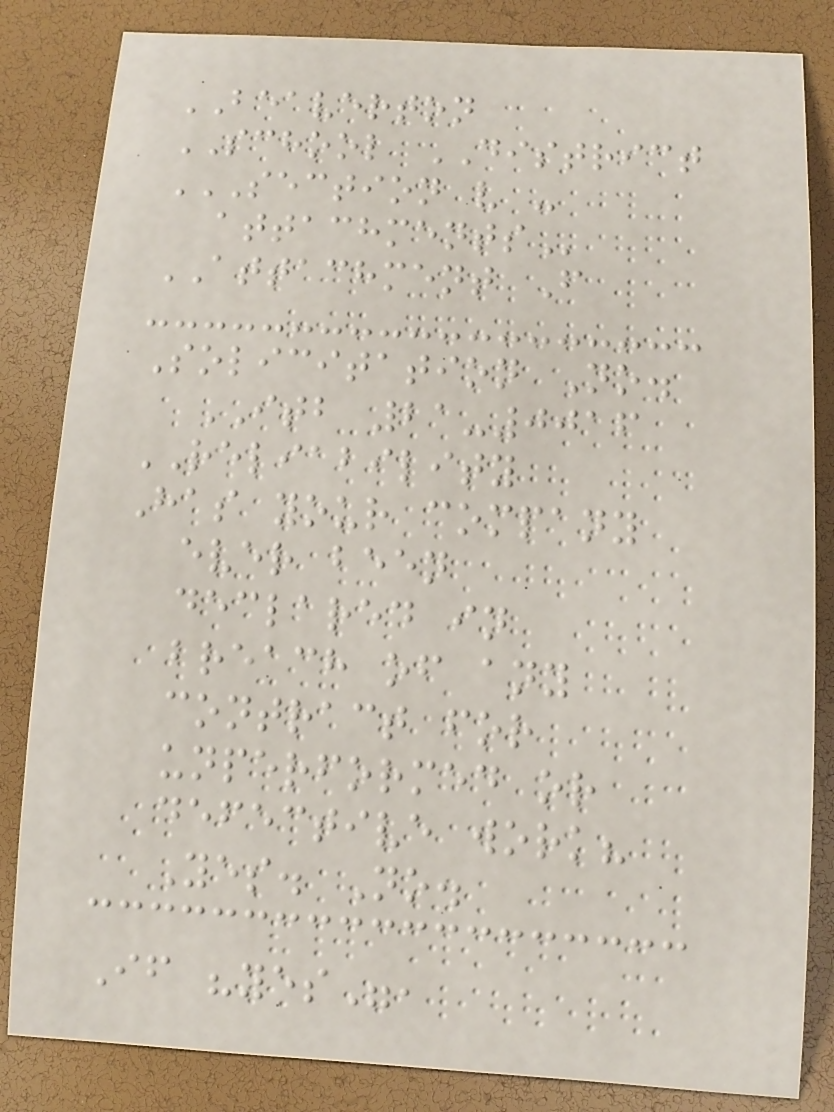BEAVERTON
SCHOOL DISTRICT
SECTION V -
ATTACHMENTS
ATTACHMENT F
Solicitation No.
ITB 21-0016
RELIABILITY
Has your company
ever been
declared in
breach of any
contract for
unperformed or
defective work?
Yes. No.
If "yes",
